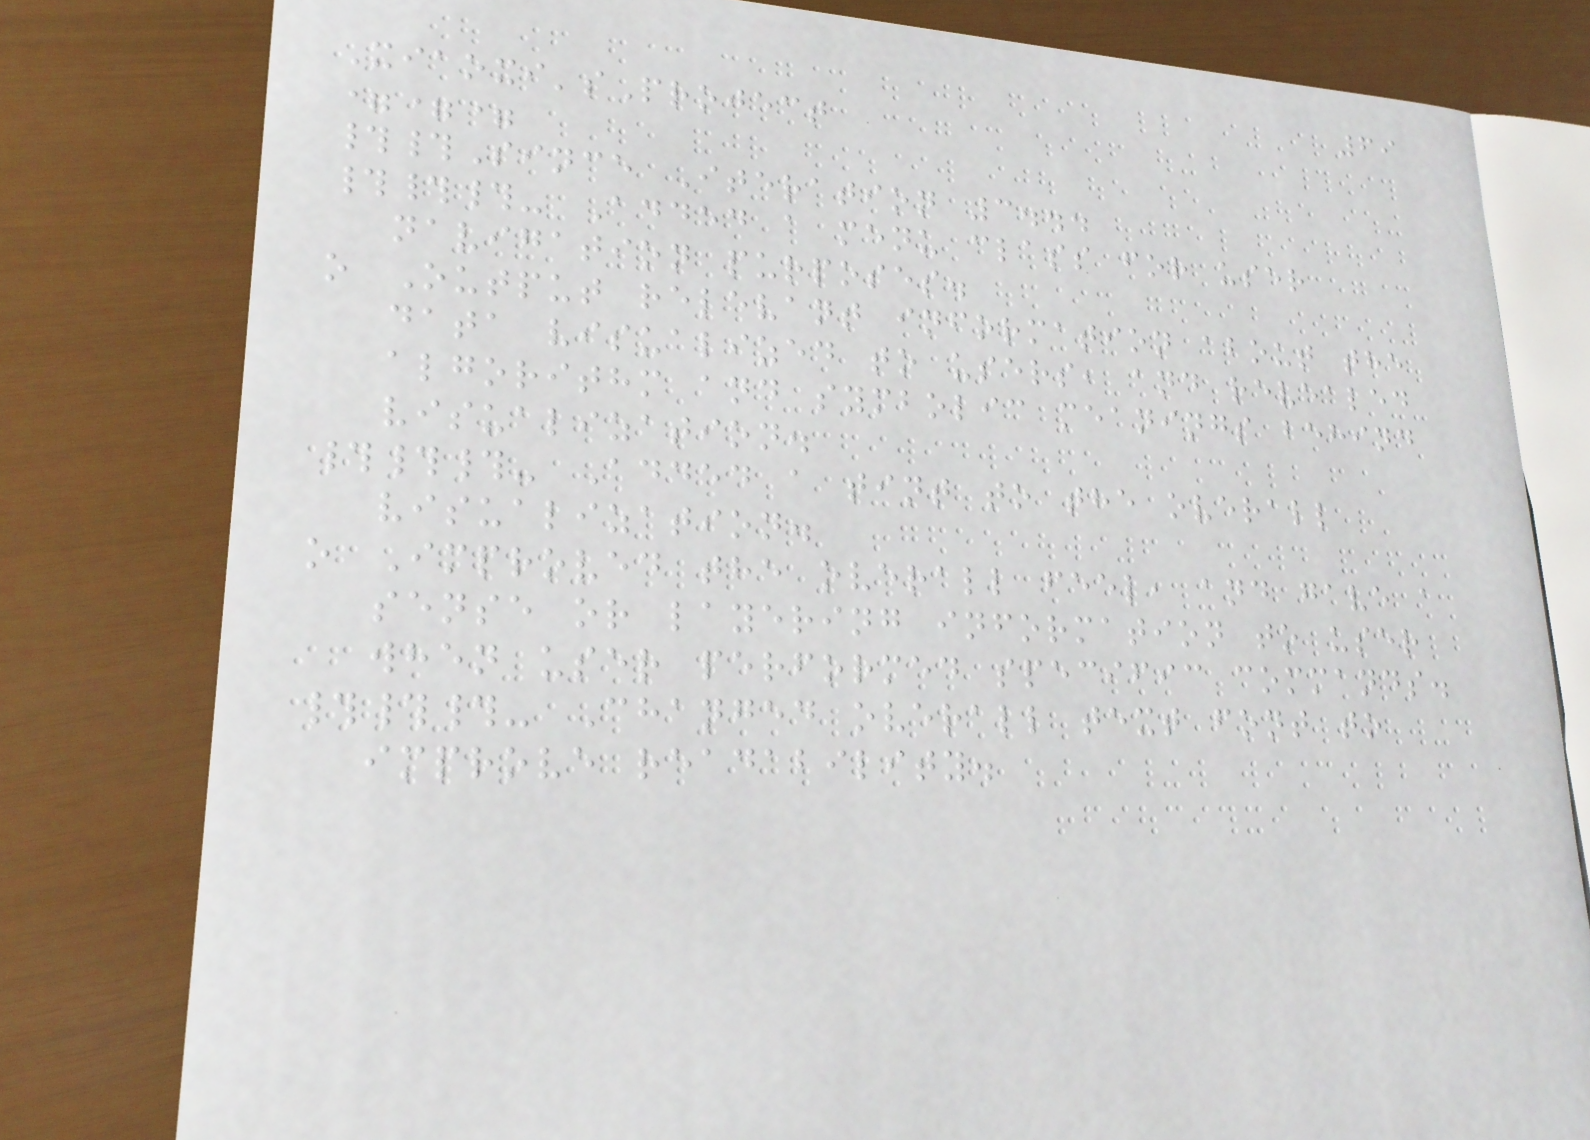69
Xiaoxi'sProject
===
##Since Iteration 3...
###- Added a menu class for user
navigation purposes.
o Output relevant information about the
data visualized to users, and revealed
algorithm and symbolic meanings behind
visualization.
###- Added a tint to the overall
visualization.
o Improved the overall feel, and gave a
sense or layering information to user
when user performed specific commands.
###- Changed overall text font to
improve readability.
